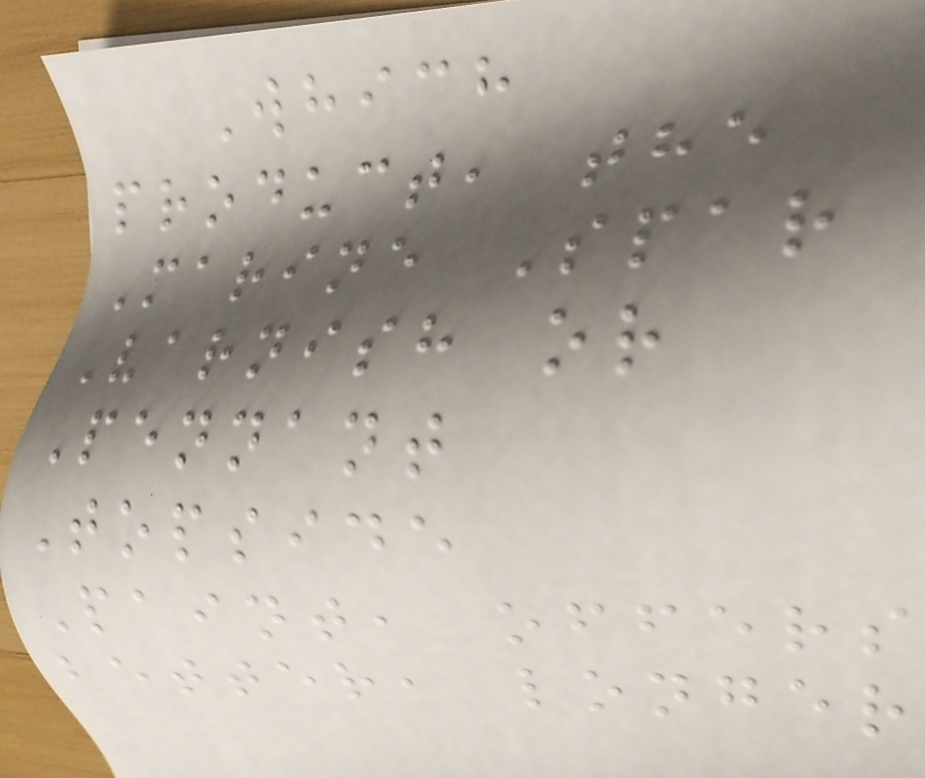Which
product, the
Marine Spar
Varnish or
Pennant
Topside
Paint, offers
better, longer
